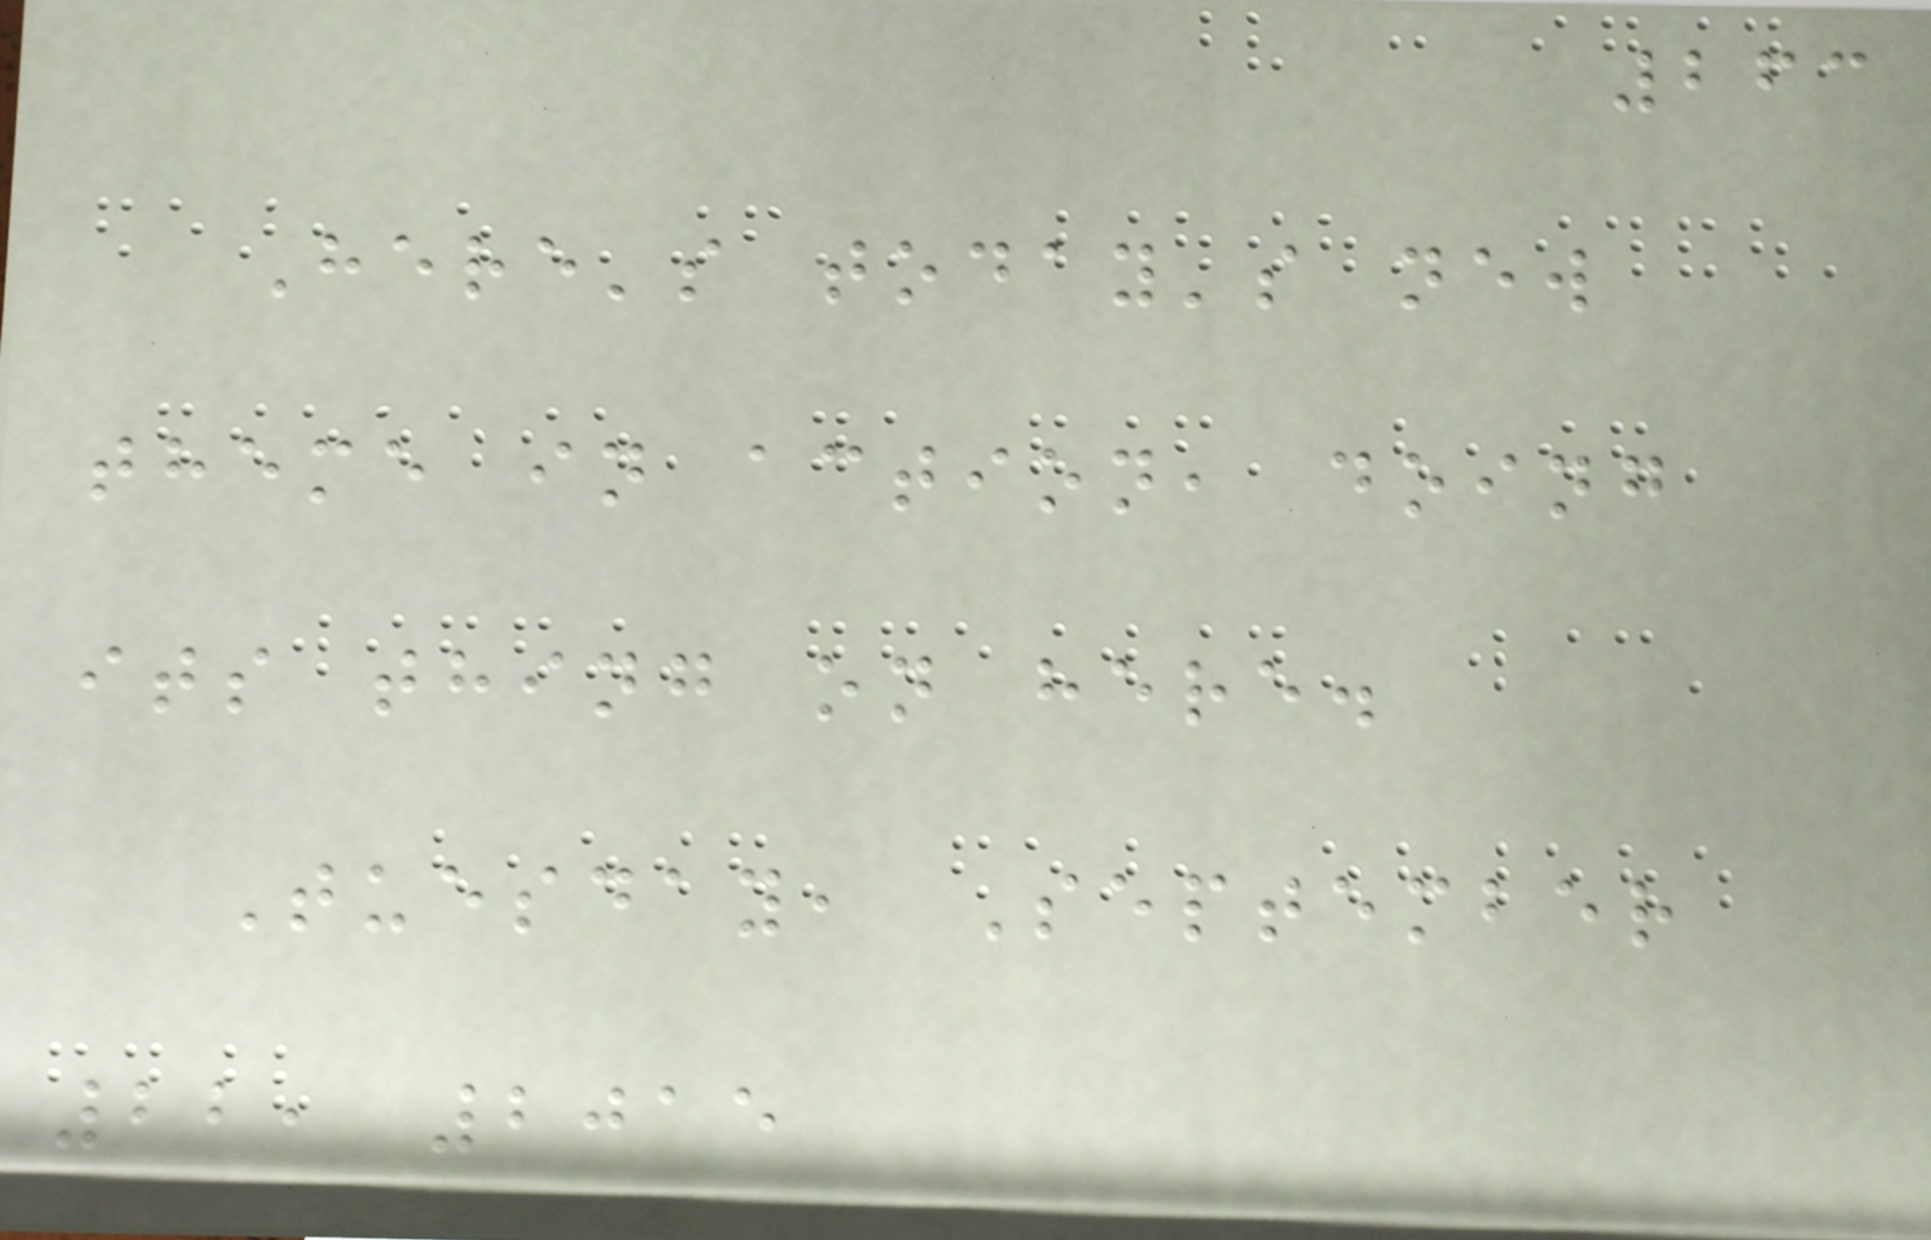263
Here's today's new
theme in action, doing
its thing on here.
Tuesday, September
22, 2015
